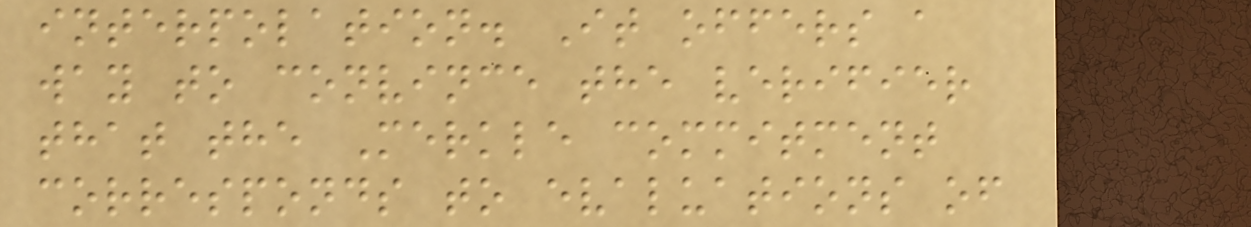interpolation. It offers a
way to convince the verifier
that the Merkle commitment
corresponds to evaluations of
